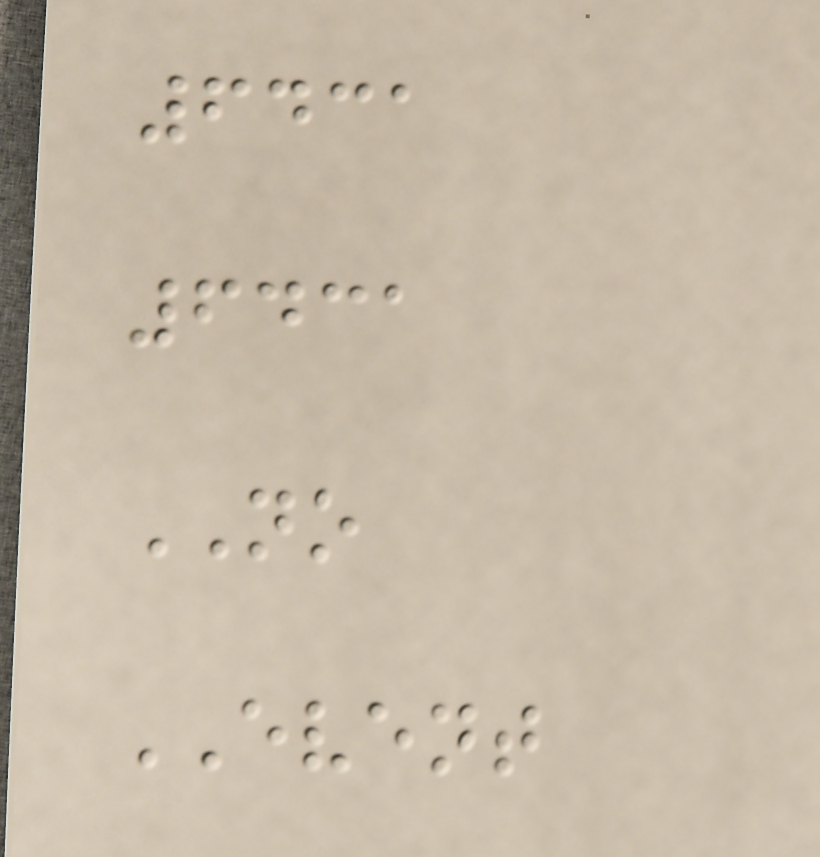6431
6431
NO
EVENT
